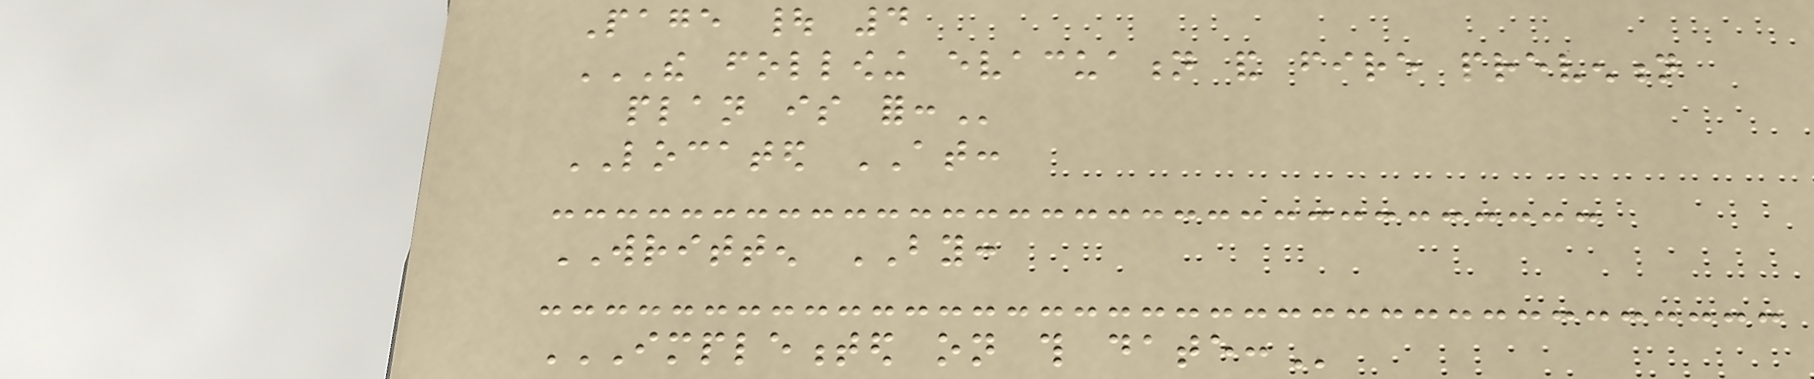Page | 4
THE FOLLOWING EVACUATION AND FIRE PREVENTION
PLAN IS FOR:
LOCATED AT:
WRITTEN BY:
IMPLEMENTED ON THIS DATE:
